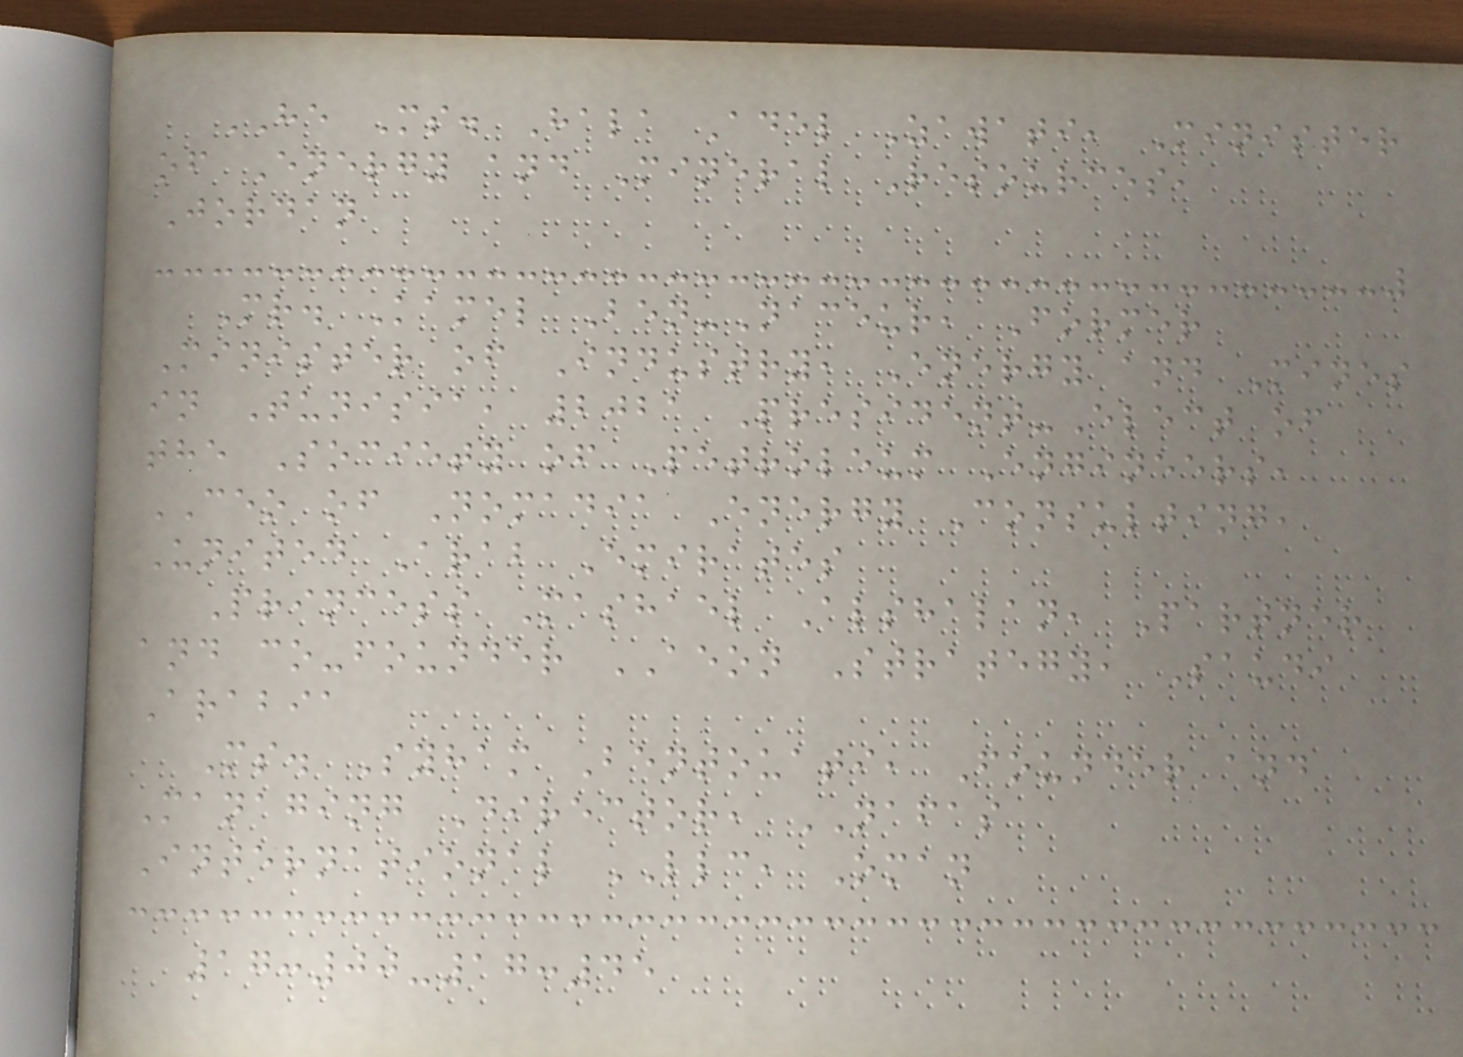HE Ms. Hala Adel Zawati, Minister
of Energy and Mineral Resources,
Jordan
Mr. Kamel Ben-Naceur, Former
Minister of Industry, Energy and Mines
in Tunisia, 2021 President-Elect of
the Society of Petroleum Engineers,
CEO of Nomadia Energy Consulting,
United Arab Emirates
Princess Mashael Alshalan, Partner
and co-founder AEON Strategy, Saudi
Arabia
Ms. Syham Bentouati, Founder and
Managing Director, NAFAS
International LLC, Oman
17:00-17:45
